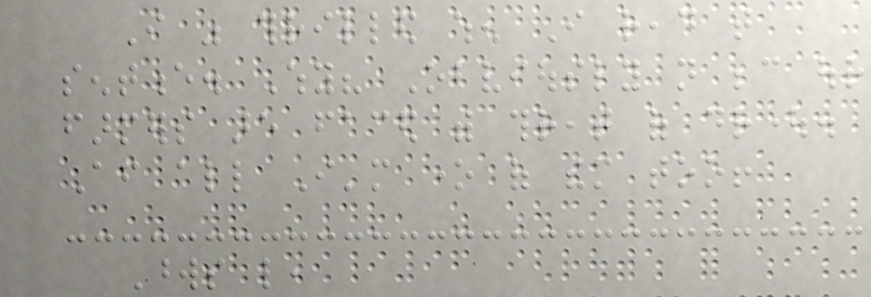I was thrilled when I read that
sentence. Why? Obviously not because our
farmers are faced with threat of drought.
After all I'm one of them too!
Words like,
